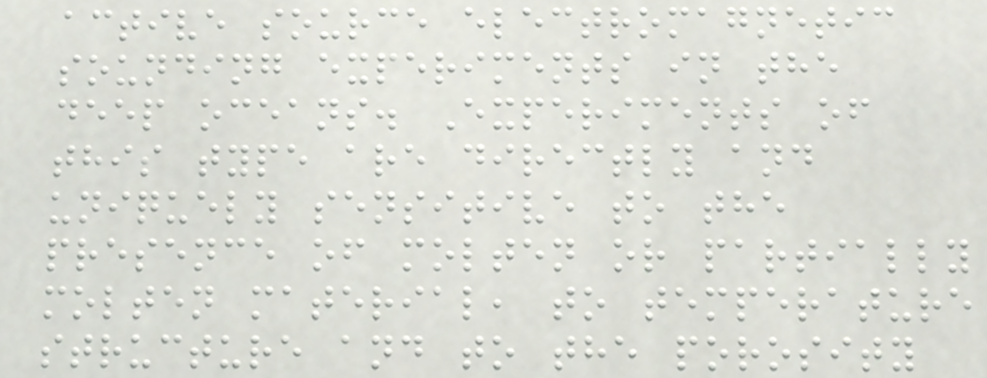active source electromagnetic
sounding experiments in the
deep oceans. Experiments of
this type are directly and
uniquely sensitive to the
presence of molten or partially
molten material, to temperature
structure and to the porosity
